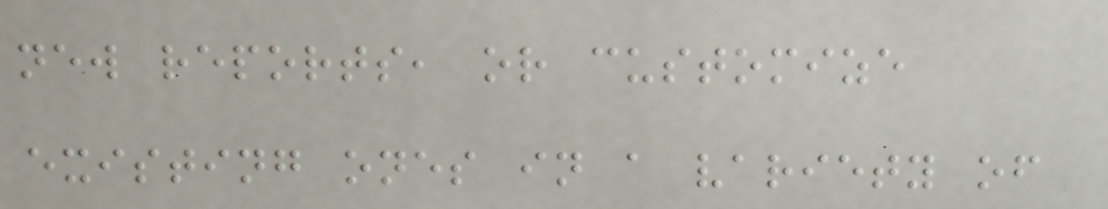new reports, or customize
existing ones in a variety of
